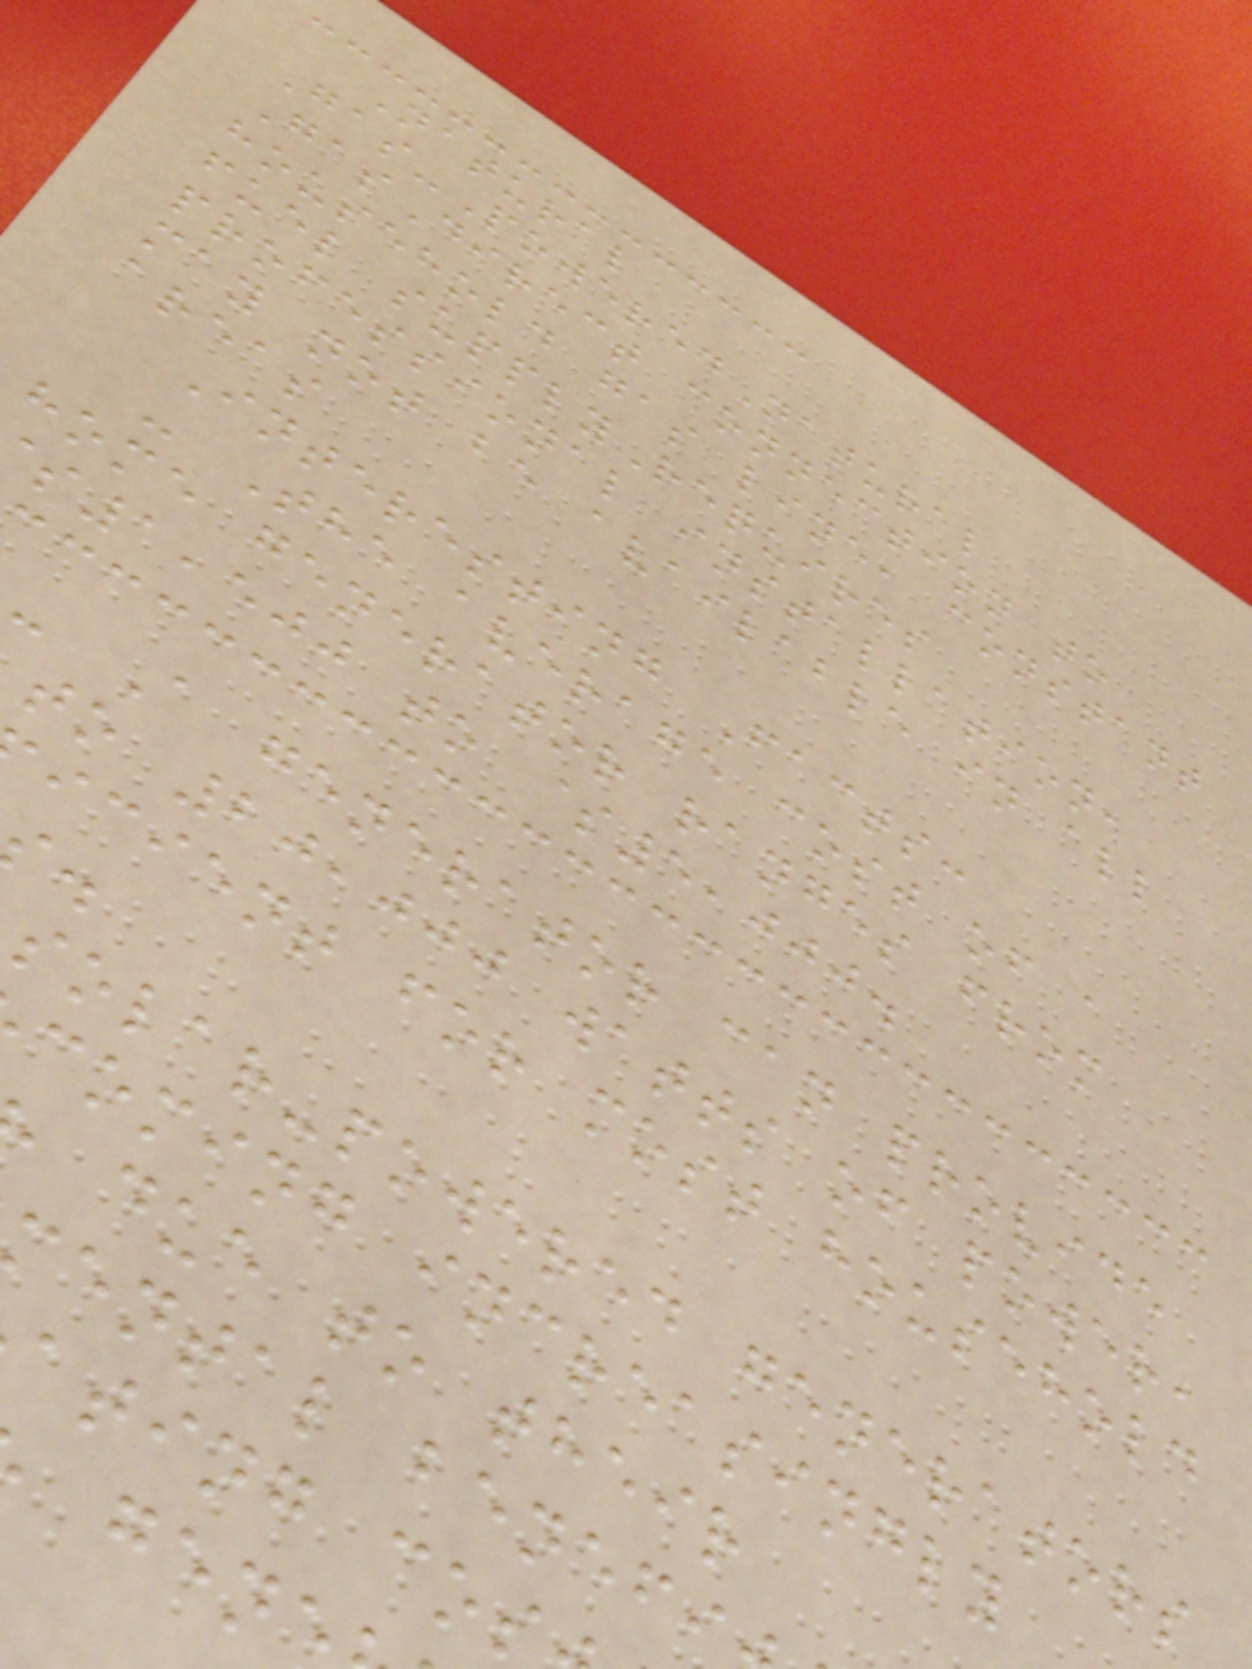Natural
Gas-PoweredNatural
GasDirect connection to
household gas line, constant
fuel supplyRequires
professional installation,
may not be available in all
areas
Interesting Facts:
- The average cost of a
home generator ranges from
1,500 to $5,000.
- A generator can provide
to 20,000 watts of power,
icient for most household
solar-powered generators
coming increasingly
due to their
ental benefi
ating co
